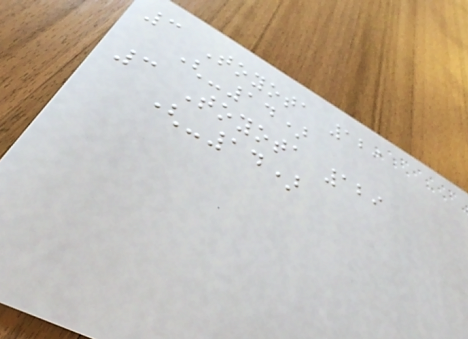3 Toyota 129
(-14)
3 Toyota 129
(-14)
